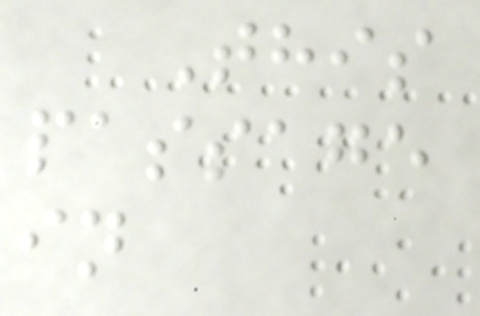This
passage
in
